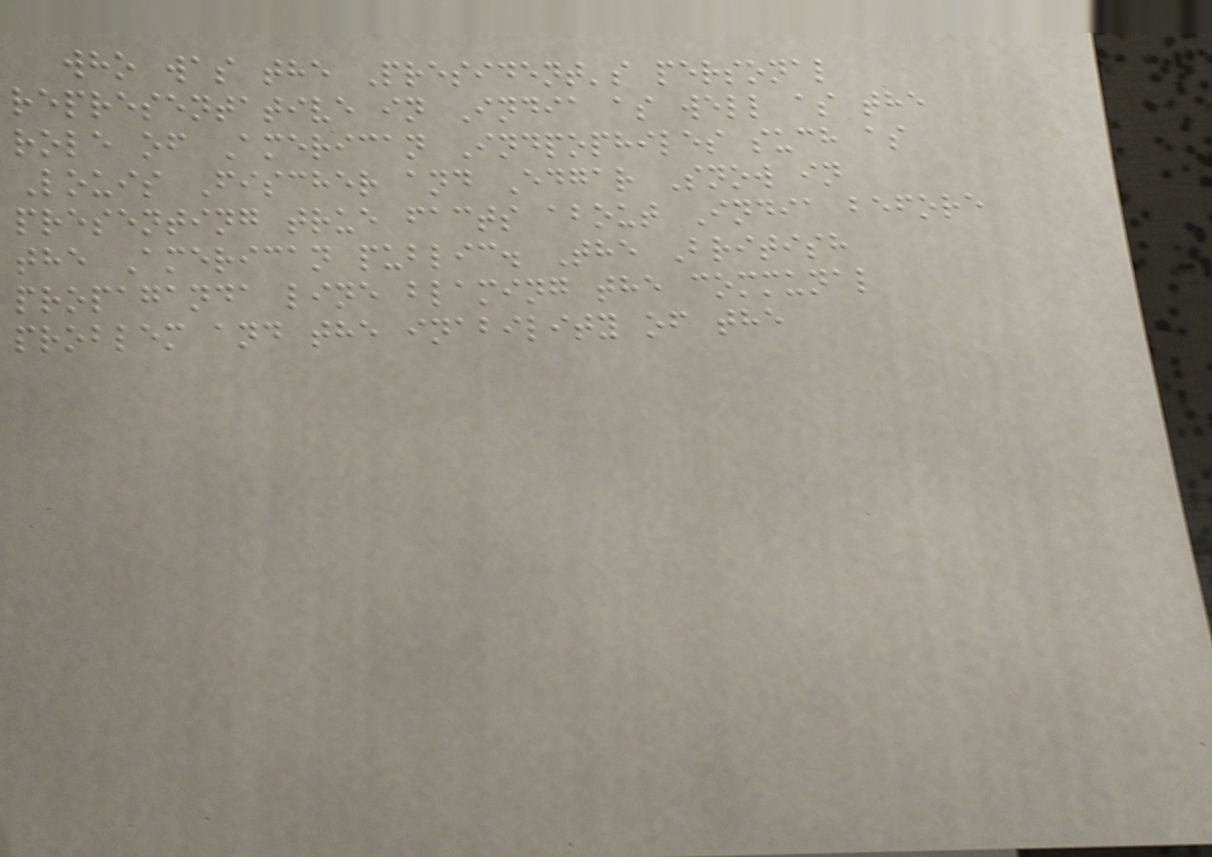who was the President's personal
representative in India as well as the
role of American Indpophiles such as
Louis Fischer and Edgar Snow in
presenting true facts about India before
the American public. The British
propaganda line blaming the communal
problem and the inability of the
